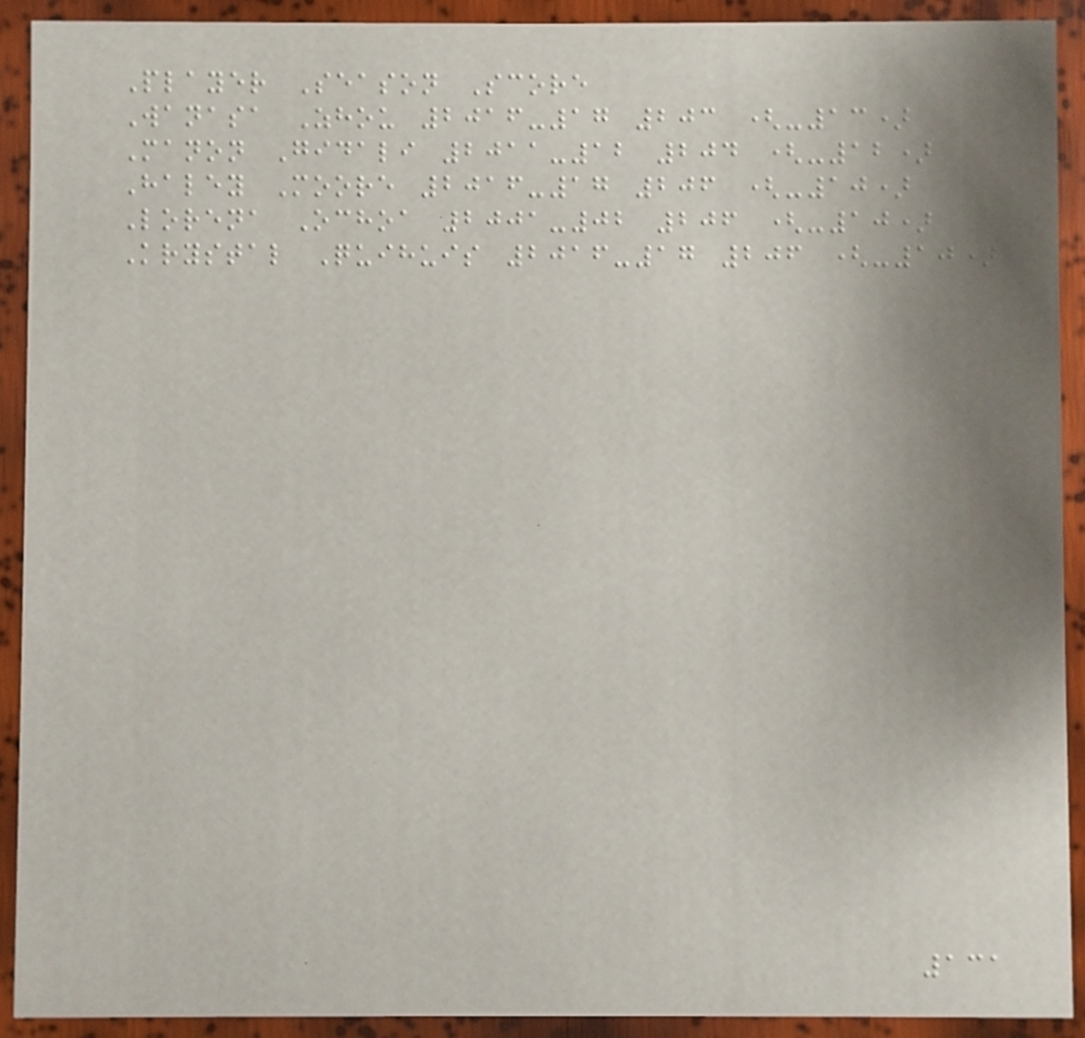Player Season Score
Wanasa Zhou 2016-17 203 (-13)
Manon Gidali 2011-12 204 (-12)
Haley Moore 2016-17 206 (-10)
Lorena Ochoa 2001-02 206 (-10)
Krystal Quihuis 2016-17 206 (-10)
131
